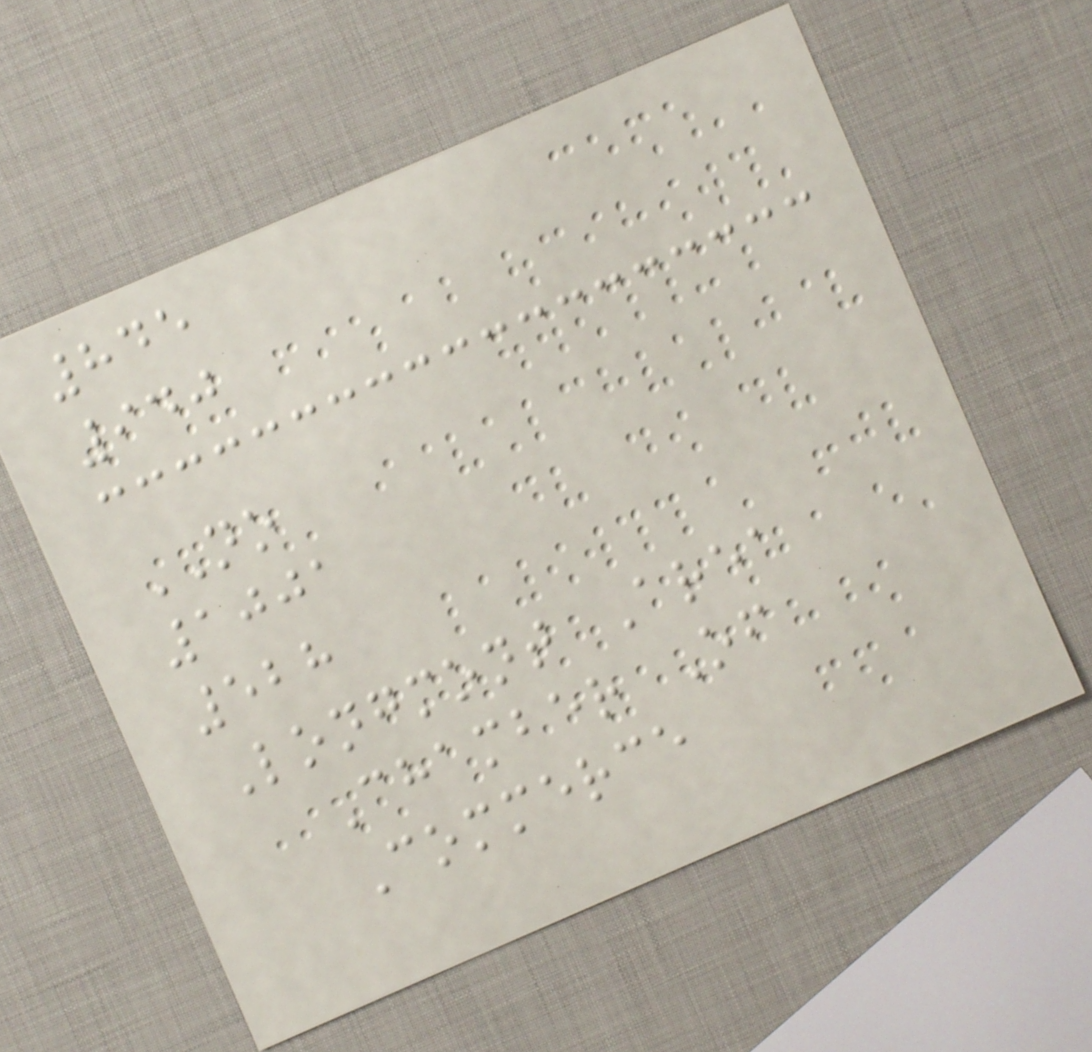845
940
NO
1001
528
Longmont Area
Chamber Of
Commerce
